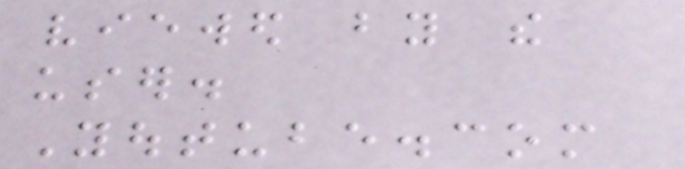viewed by the
user.
Youtube.com
